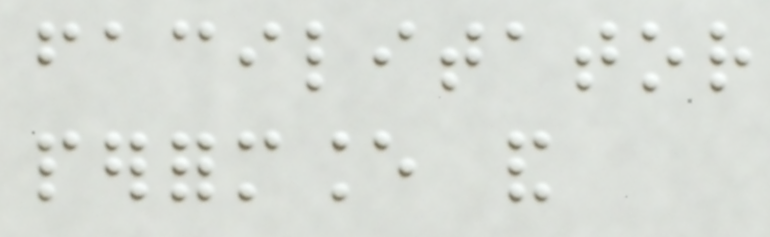facilitator
performance and
